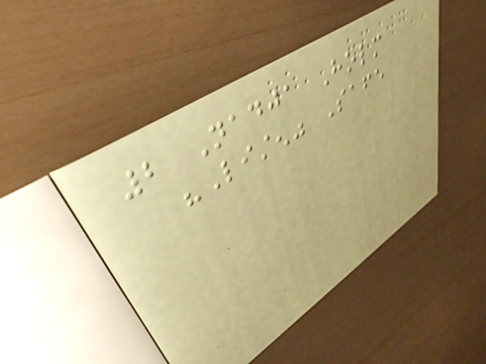2 Nadja Holm
"Listen" Safe
